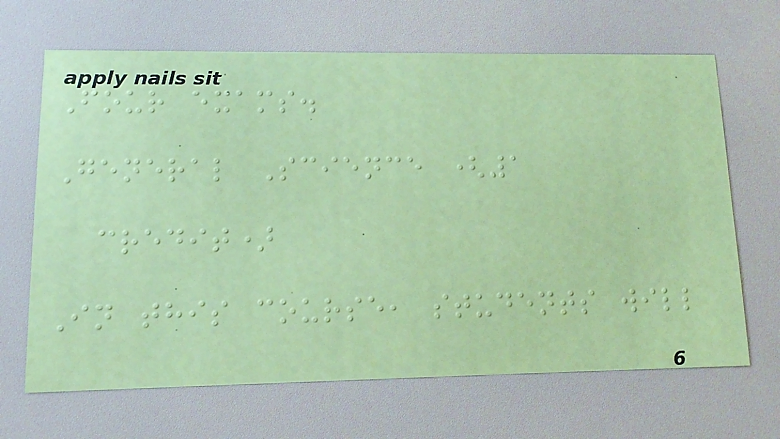Four exams.
General Science (1
credit)
In this course, students will
